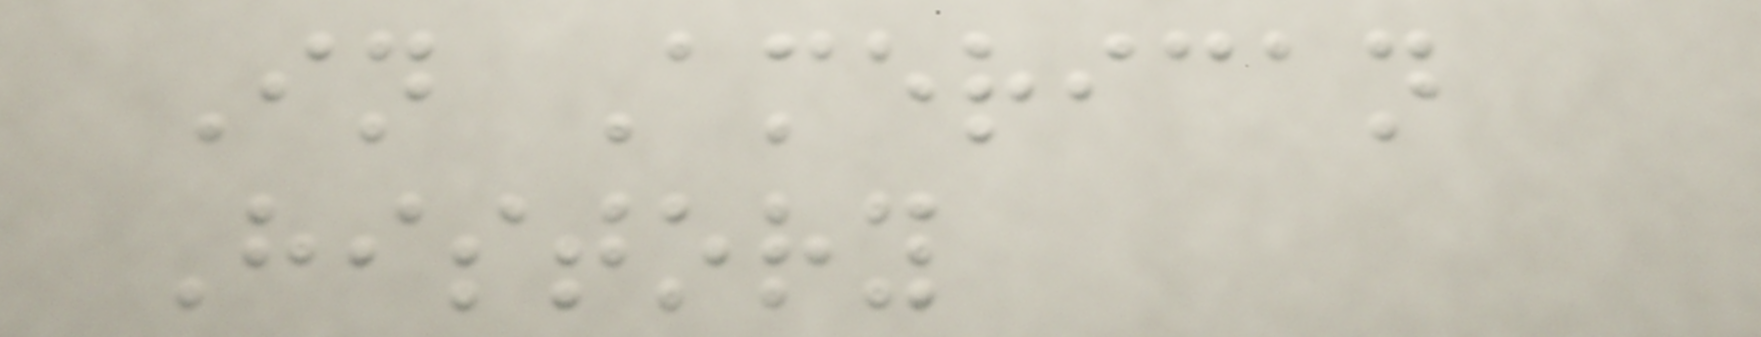In American
History
